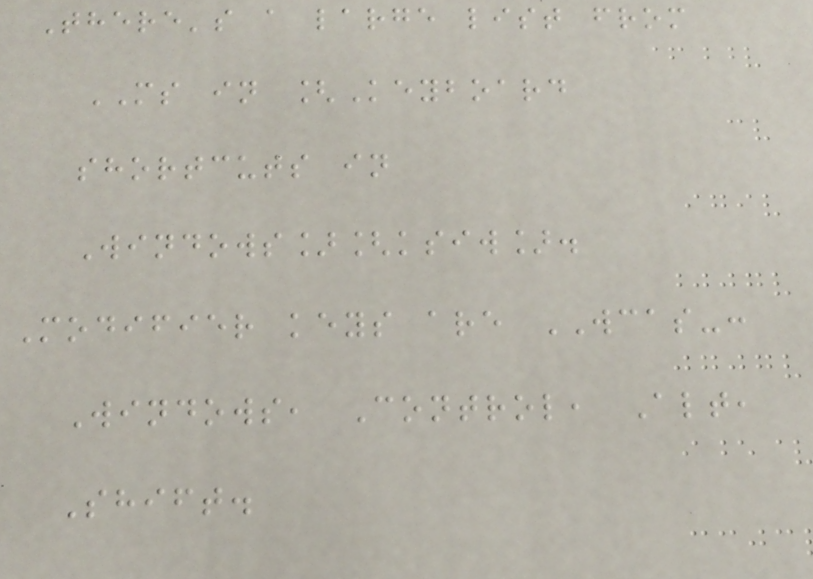There's a large list from
MS in [Keyboard
shortcuts in
Windows][ksiw].
Modifier keys are WCAS-:
Windows, Control, Alt,
Shift.
